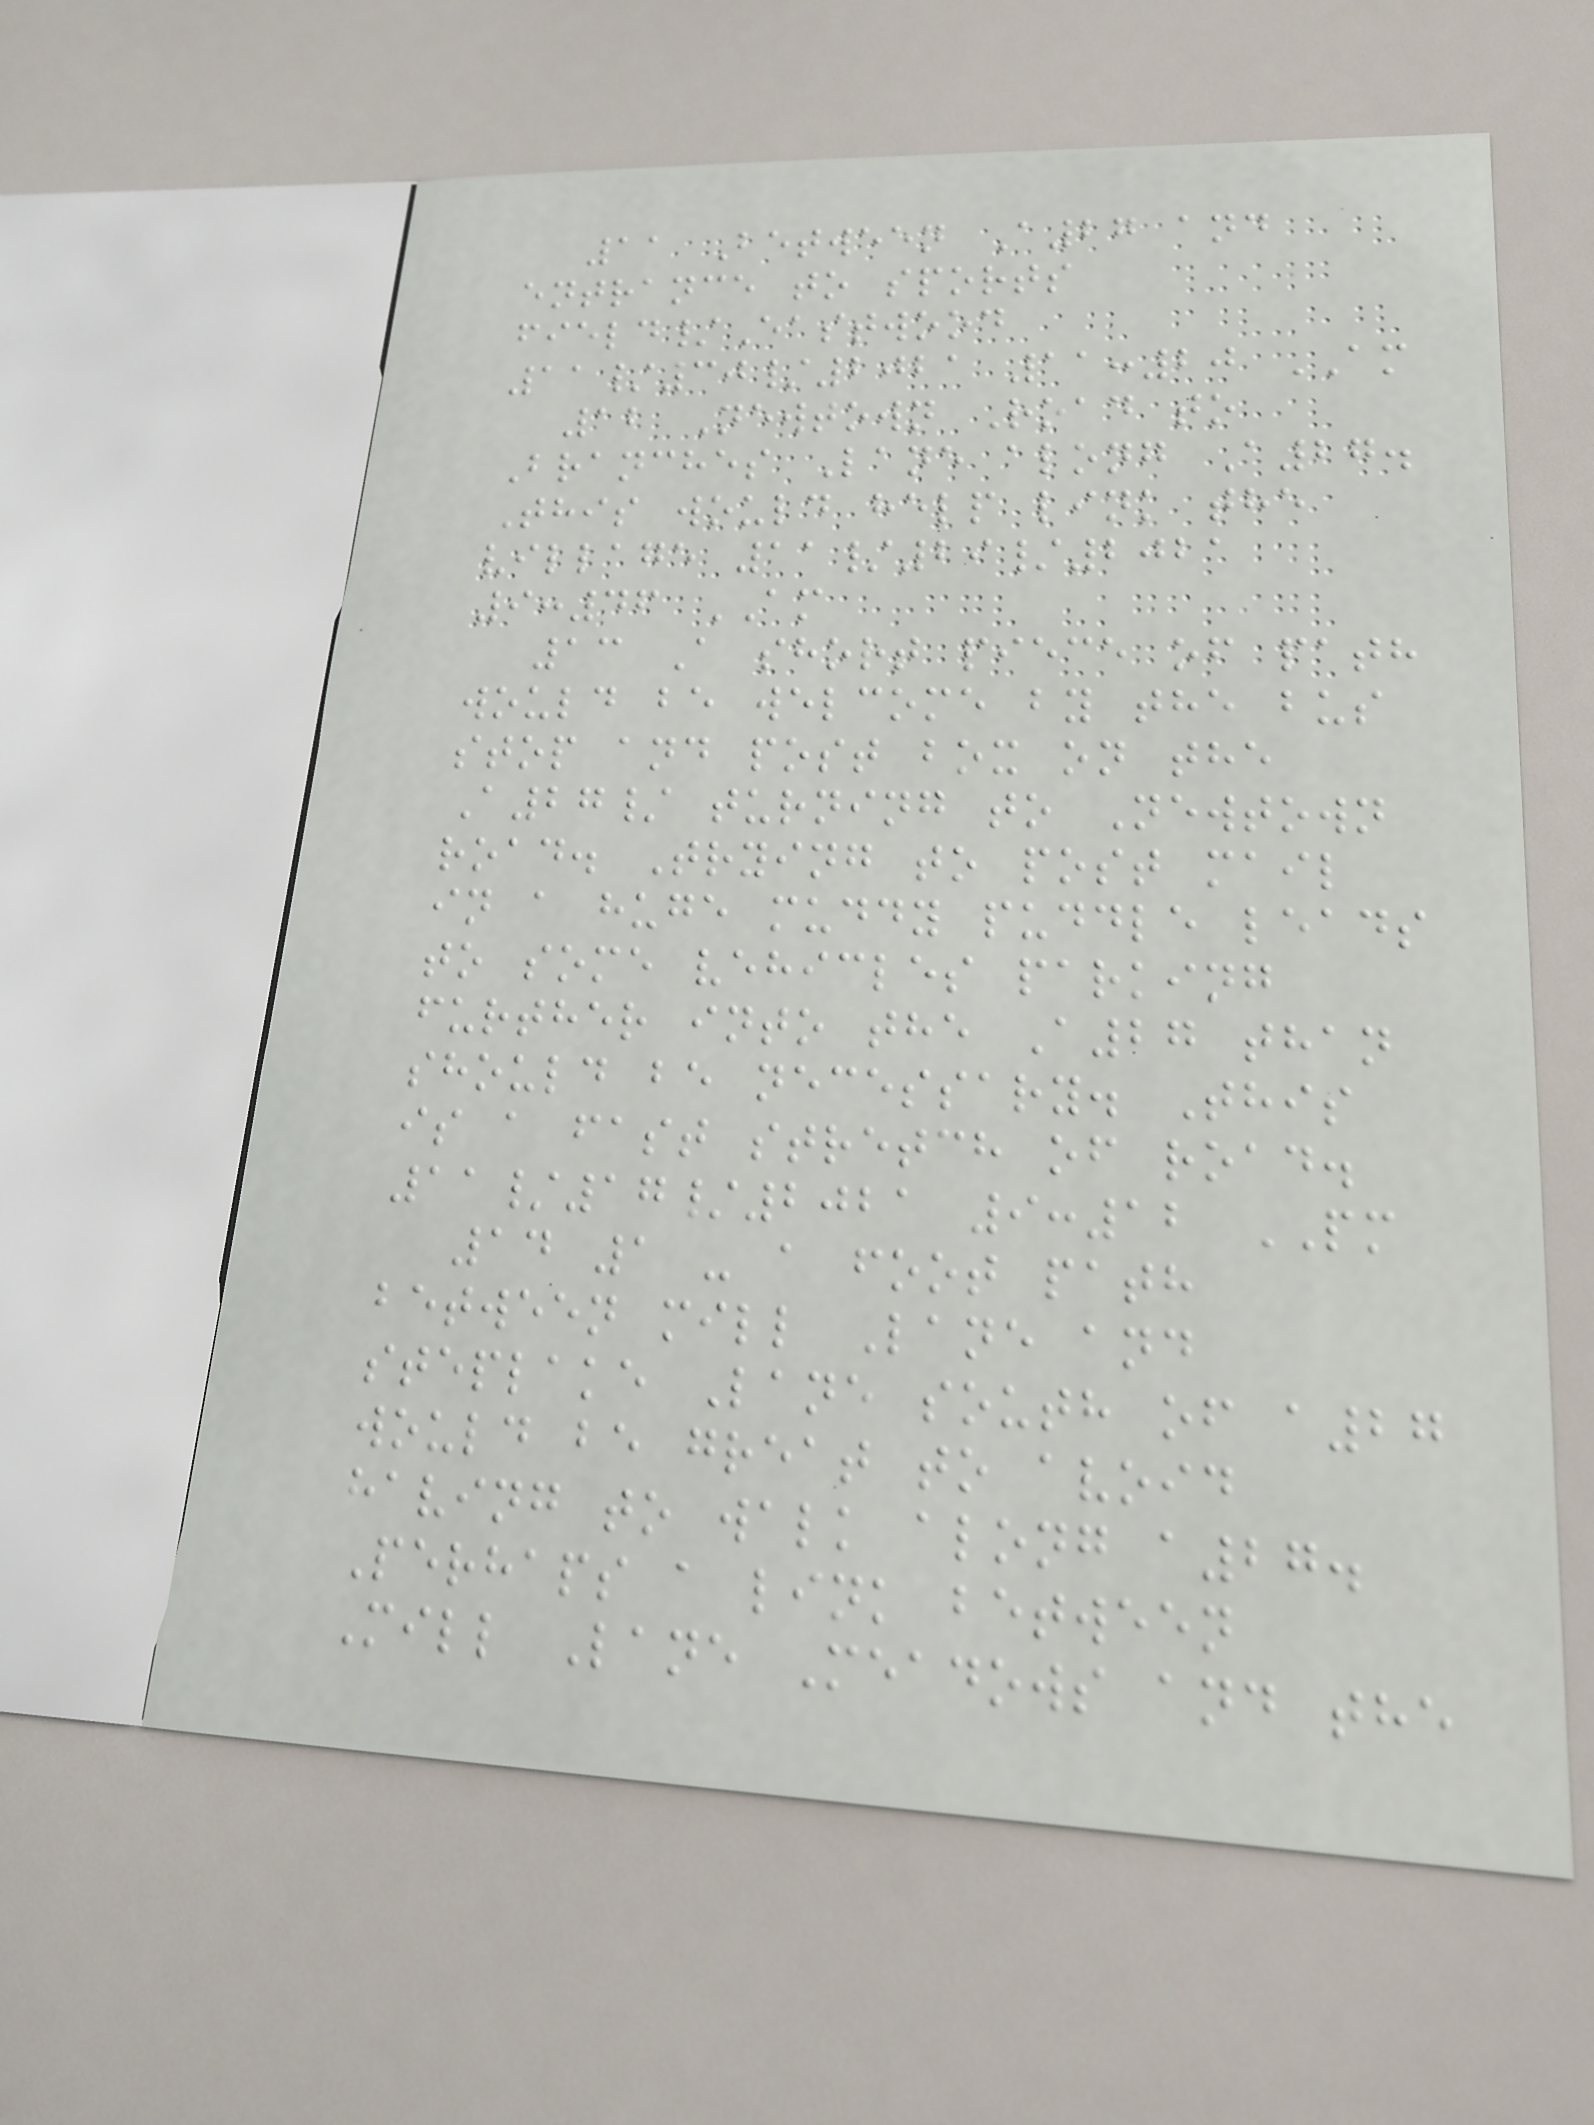11 Between A27 and
entrance to sports
field/Eastwood
11/30/2021 11:20 AM
12 Newtown Road to
Branches Lane along A27.
This would help link the
village 11/29/2021
9:46 AM
13 A short piece of path
would be welcome by the bus
stop and post box on the
A27/ turning to Newtown
road. Trying to post mail
in a huge muddy puddle leads
to some vehicles parking
further into the A27 than
should be necessary. This
is a fast stretch of road.
11/17/2021 9:12 PM
14 1 - a foot path
between mill Lane and
steplake Lane south of a27
would be great to avoid
having to walk along a27.
Perhaps a link between
Mill Lane Meadows and the
